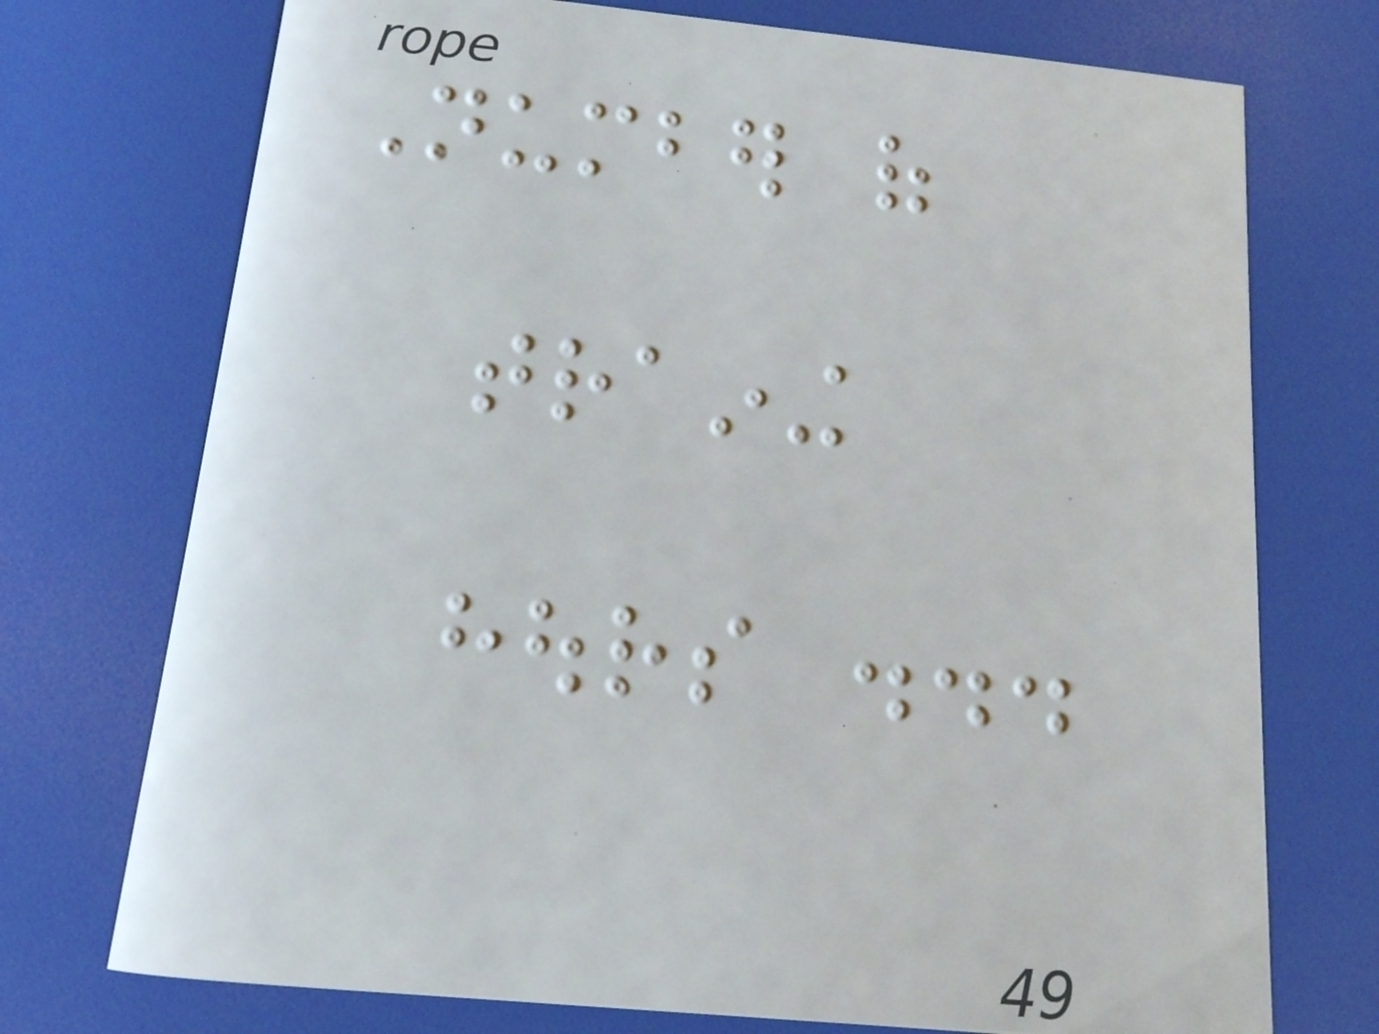Number of
training
hours ...
